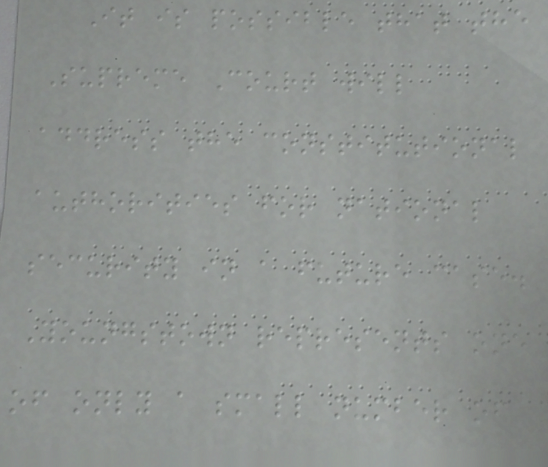It is possible that the
Supreme Court will
address the constitutional
authorities for national
security in a future case.
Youngstown represents one
of only a small number of
